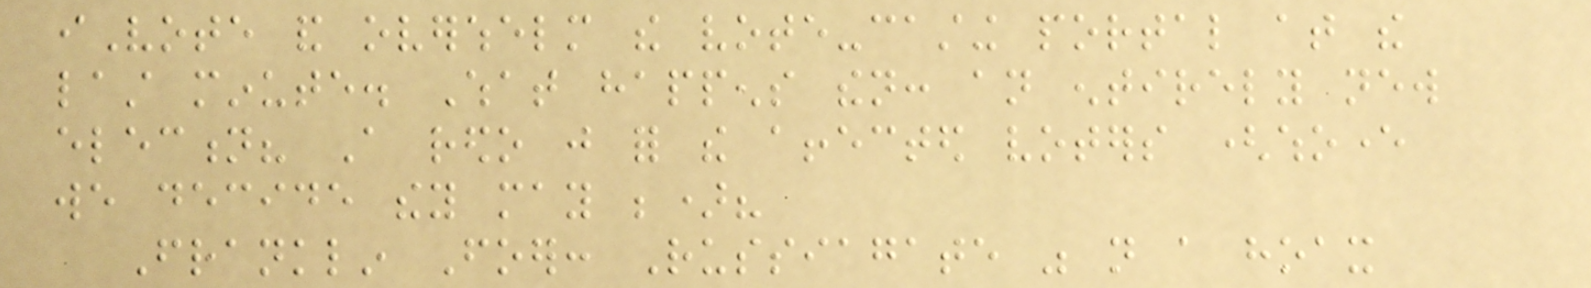iVote and overwhelm the vote-casting portal at the
last minute. What happens then: an entirely new
election? A redo just for the affected voters (whoever
we decide they may be)?
Franklin Foer: Russiagate was not a hoax
